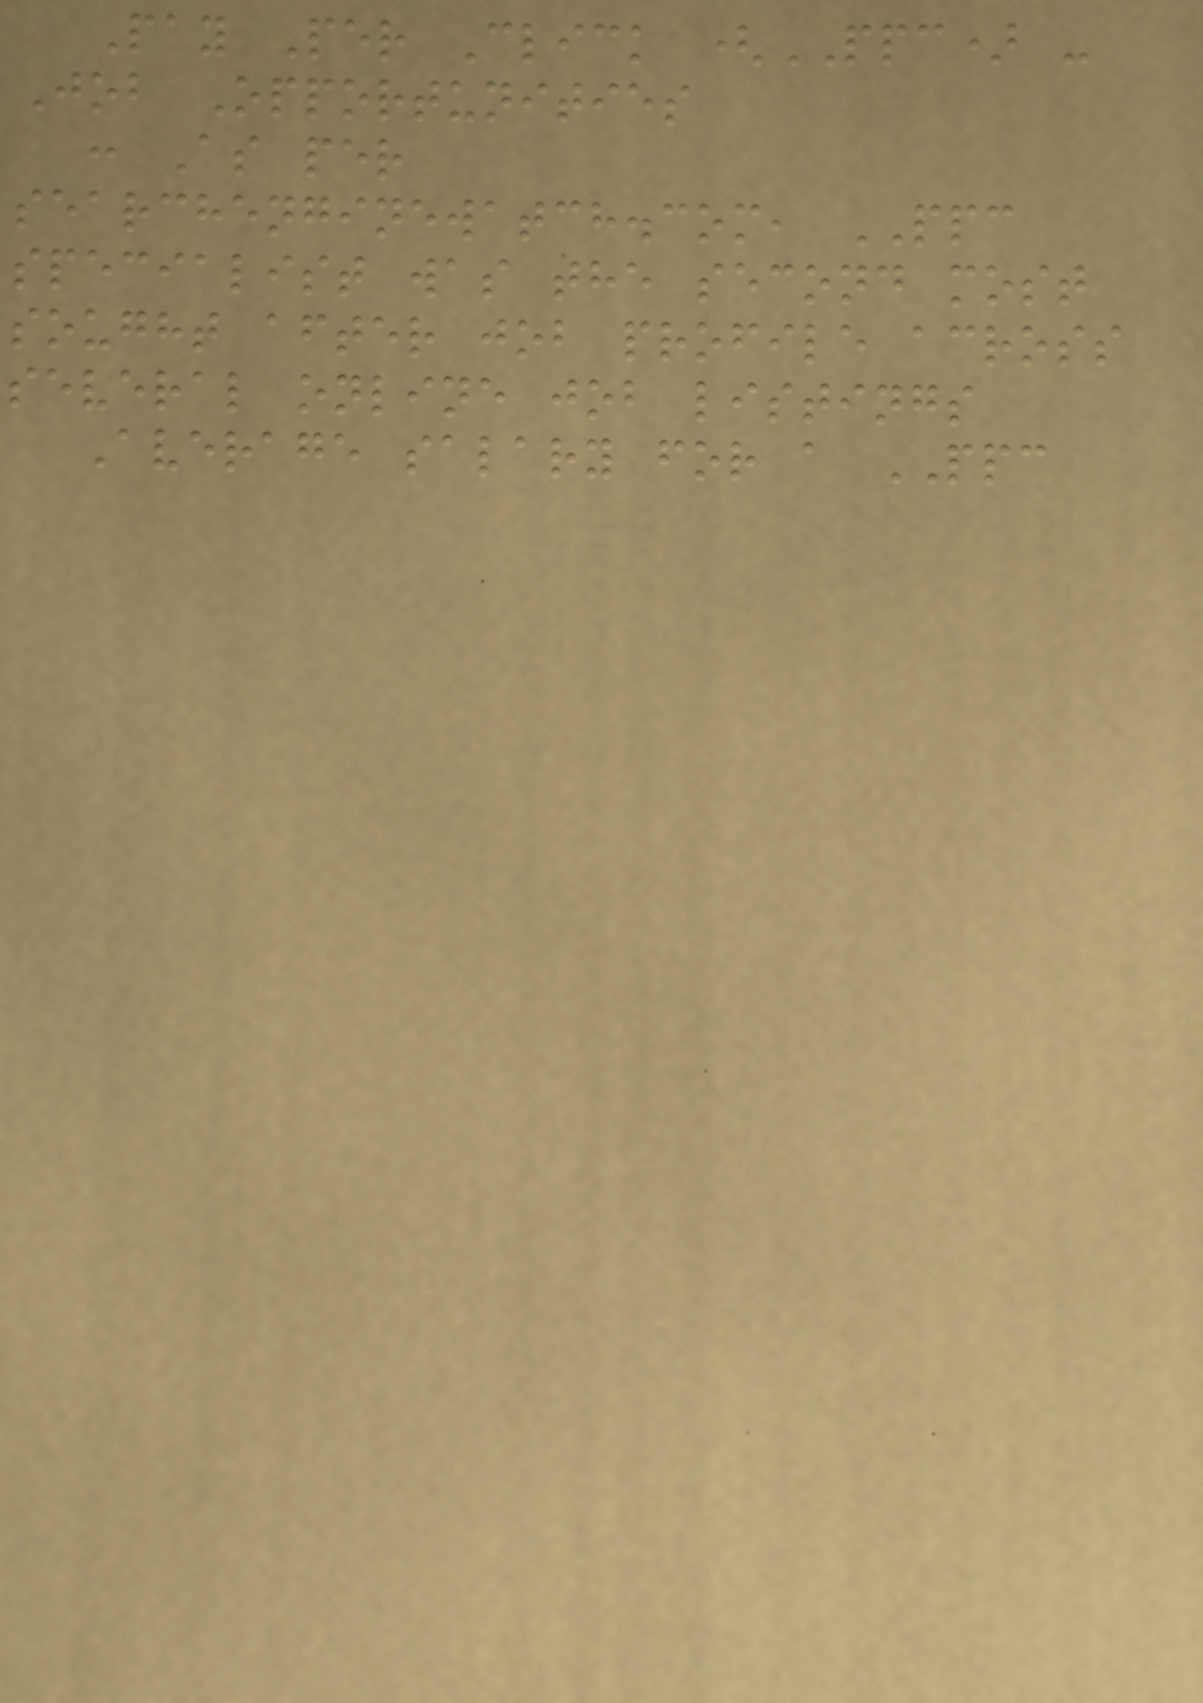Pay Per Click (PPC) -
Job Opportunities
: As per
searchenginewatch.com, PPC
specialist was the second most
sought after job profile across
several online job listings
Average salary for a PPC
